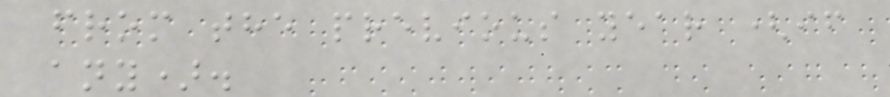from the previous year (if
any).
